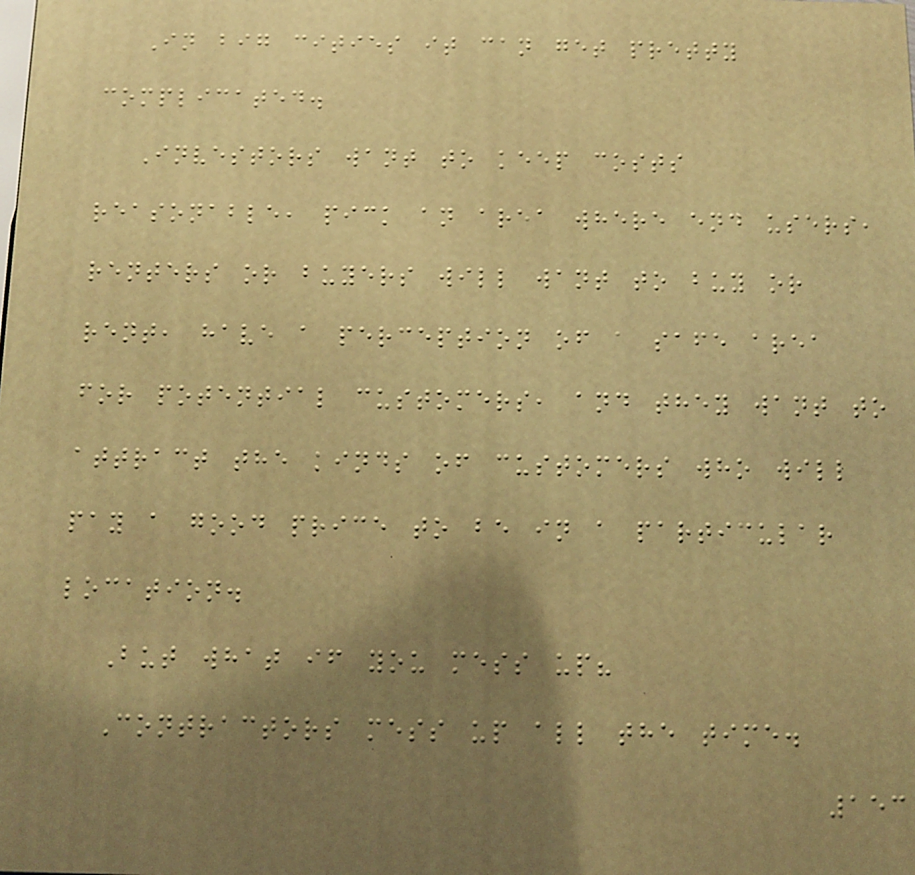In big cities it can get pretty
complicated.
Investors want to keep costs
reasonable, pick an area where end users,
renters or buyers will want to buy or
rent, have a perception of a safe area
for potential customers, and they want to
attract the kinds of customers who will
pay a good price to be in a particular
location.
But what if you mess up?
Contractors mess up all the time.
153
